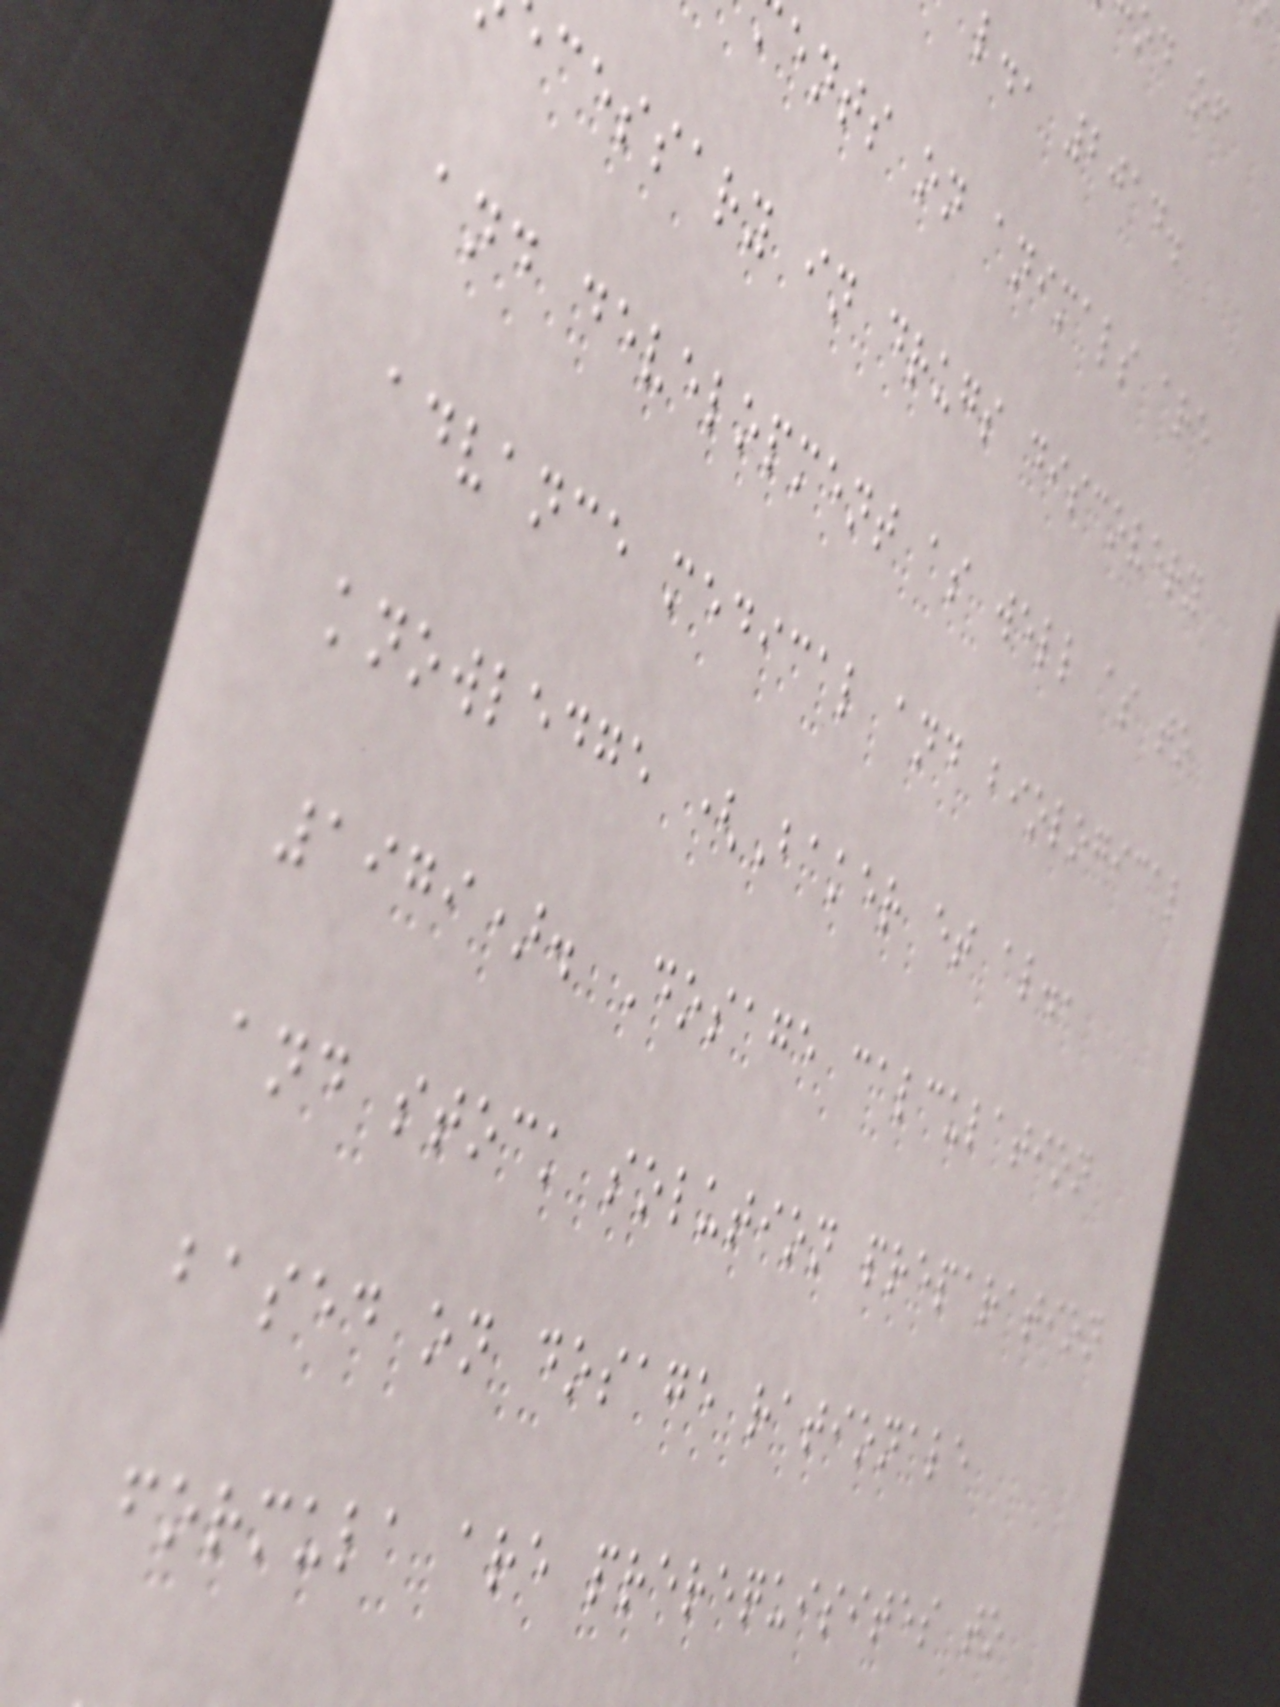l., 2014.
ents on animals are
cessary in drugs discovery
and development as well as to
advance medical and biological
knowledge (Baker et al.,
1979). Dosage calculation
and stock solution preparation
based on dosage rationale
formula are prerequisites to
